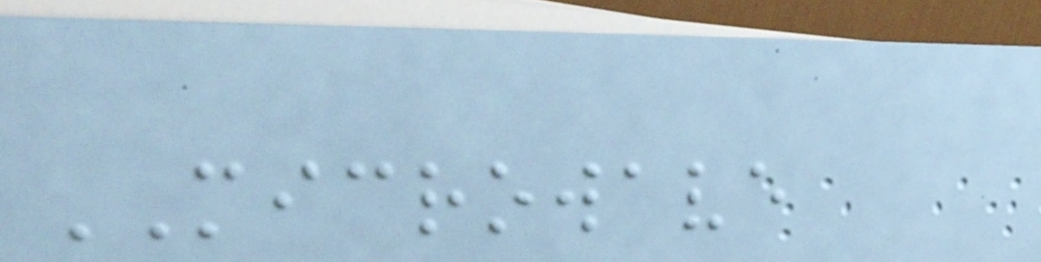MICROWAVE
